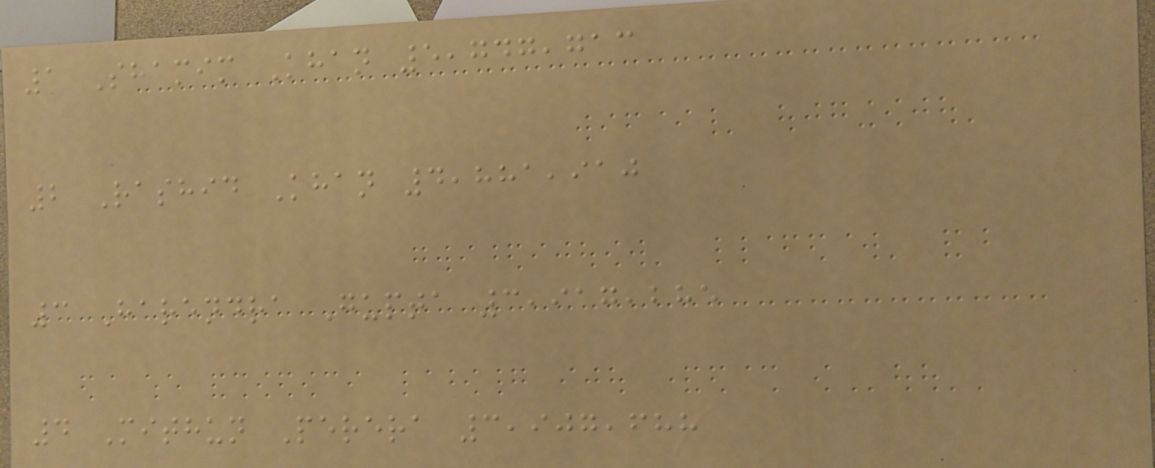1 Shamim Khan 5,747,713
2 Rashid Khan 4,881,910
3 Harendra Gupta 3,917,285
4 Mithun Perera 3,907,688
